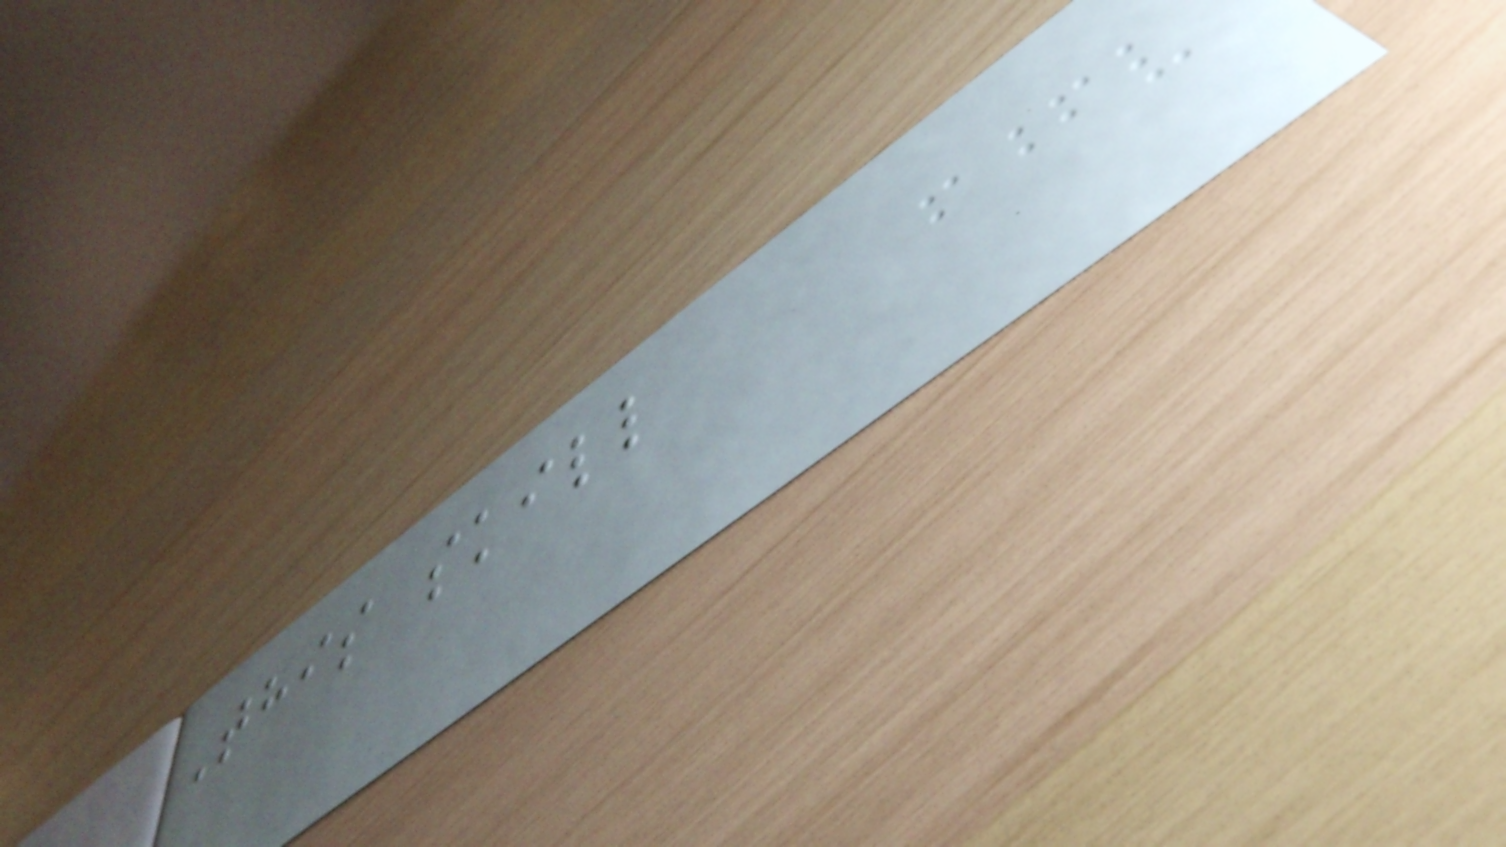This skill
